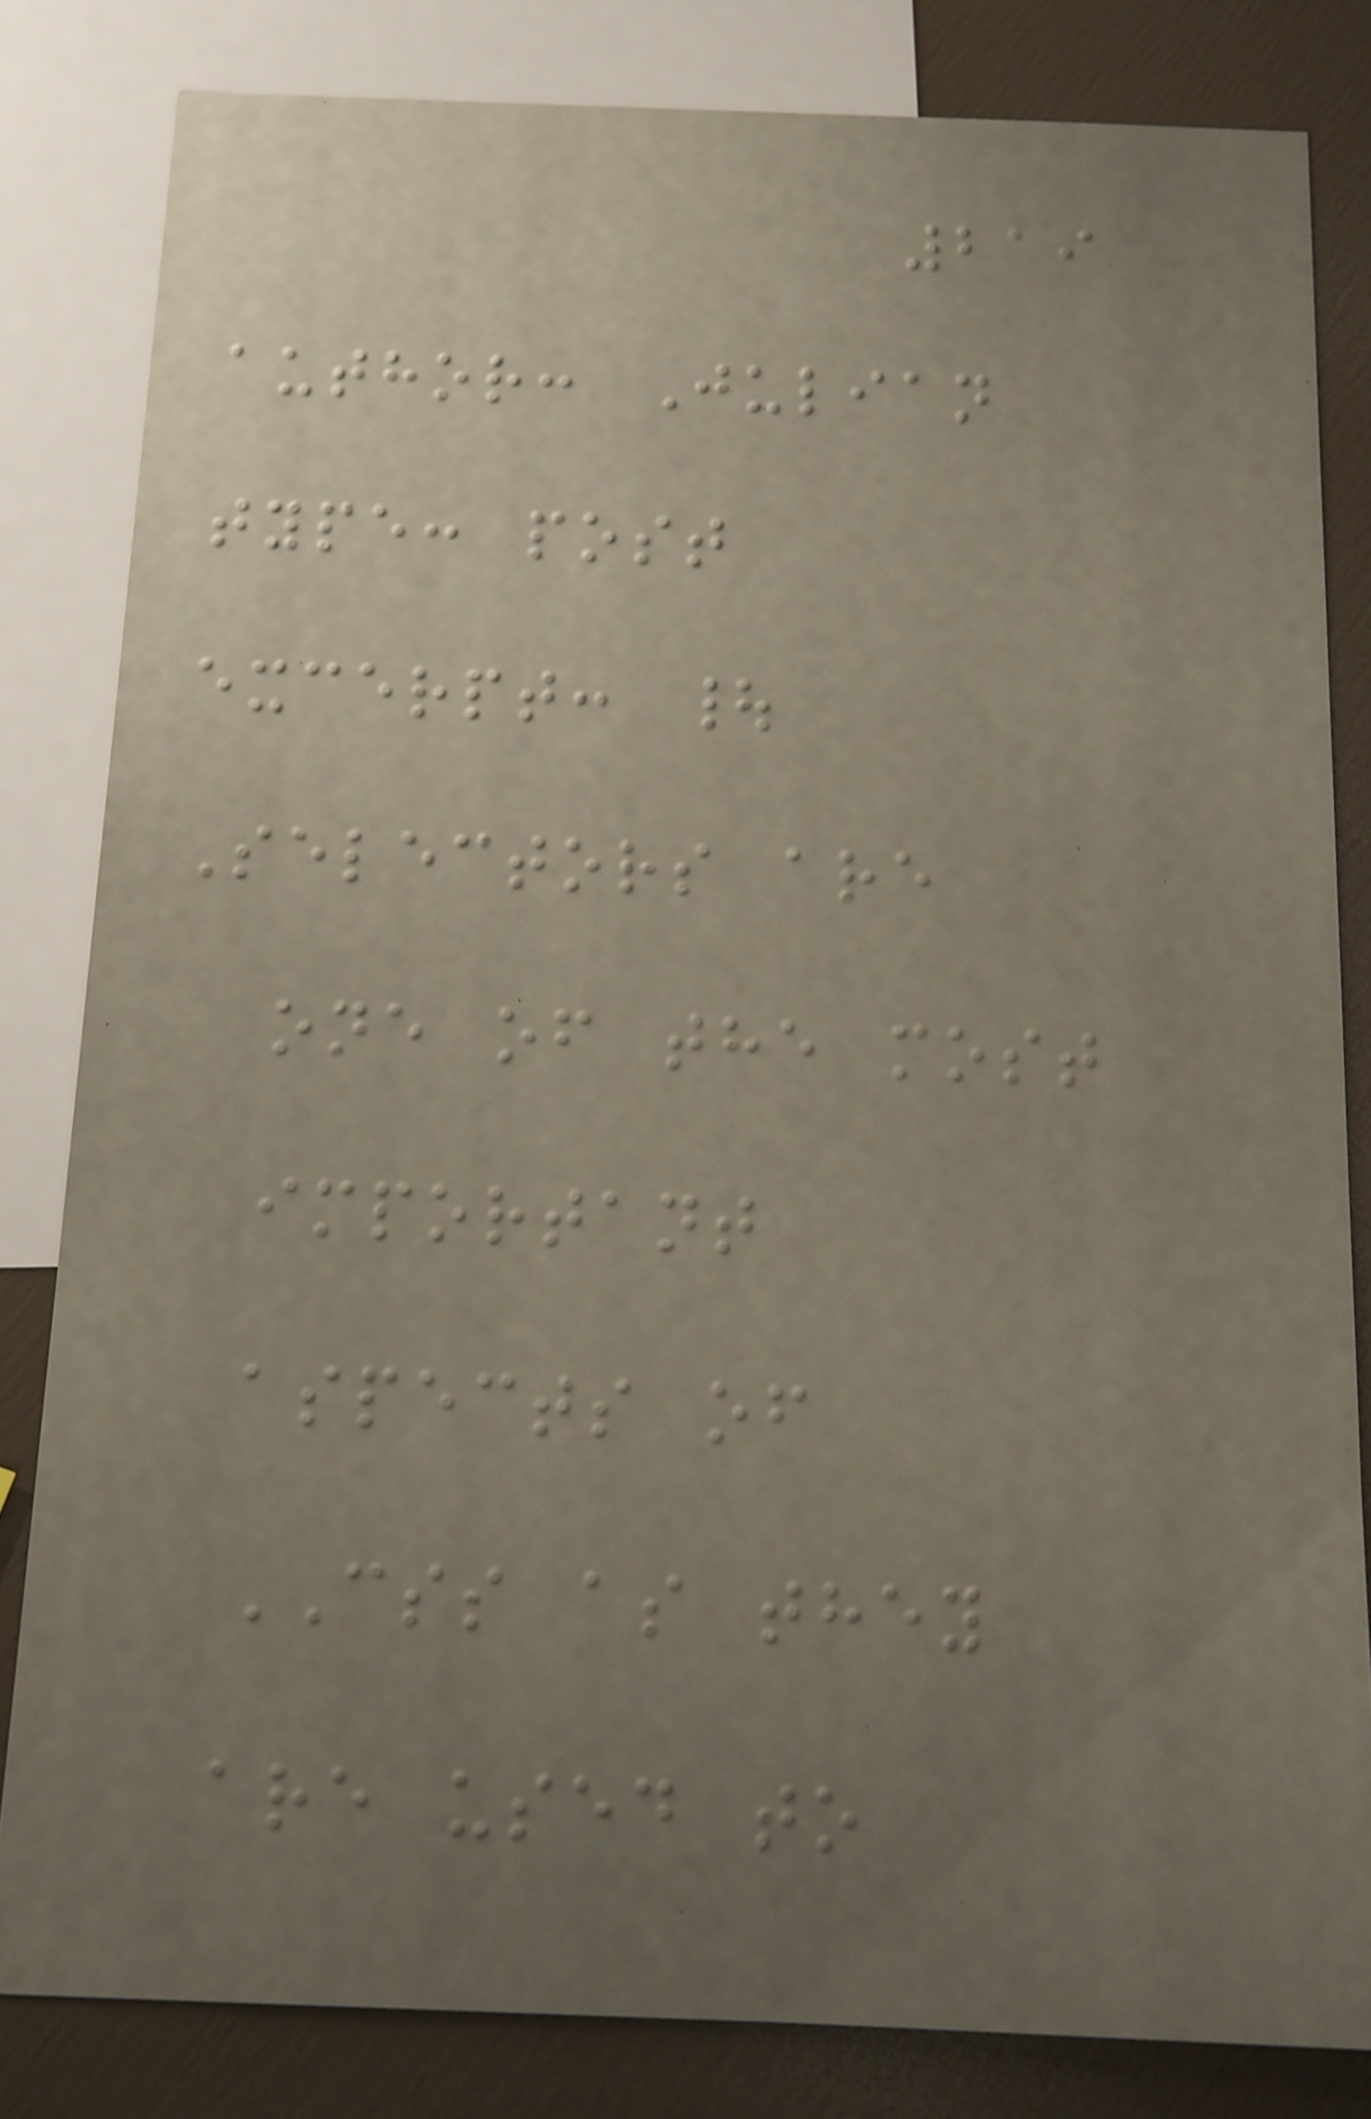219
author: Julian
type: post
excerpt: |
Selectors are
one of the most
important
aspects of
CSS as they
are used to
